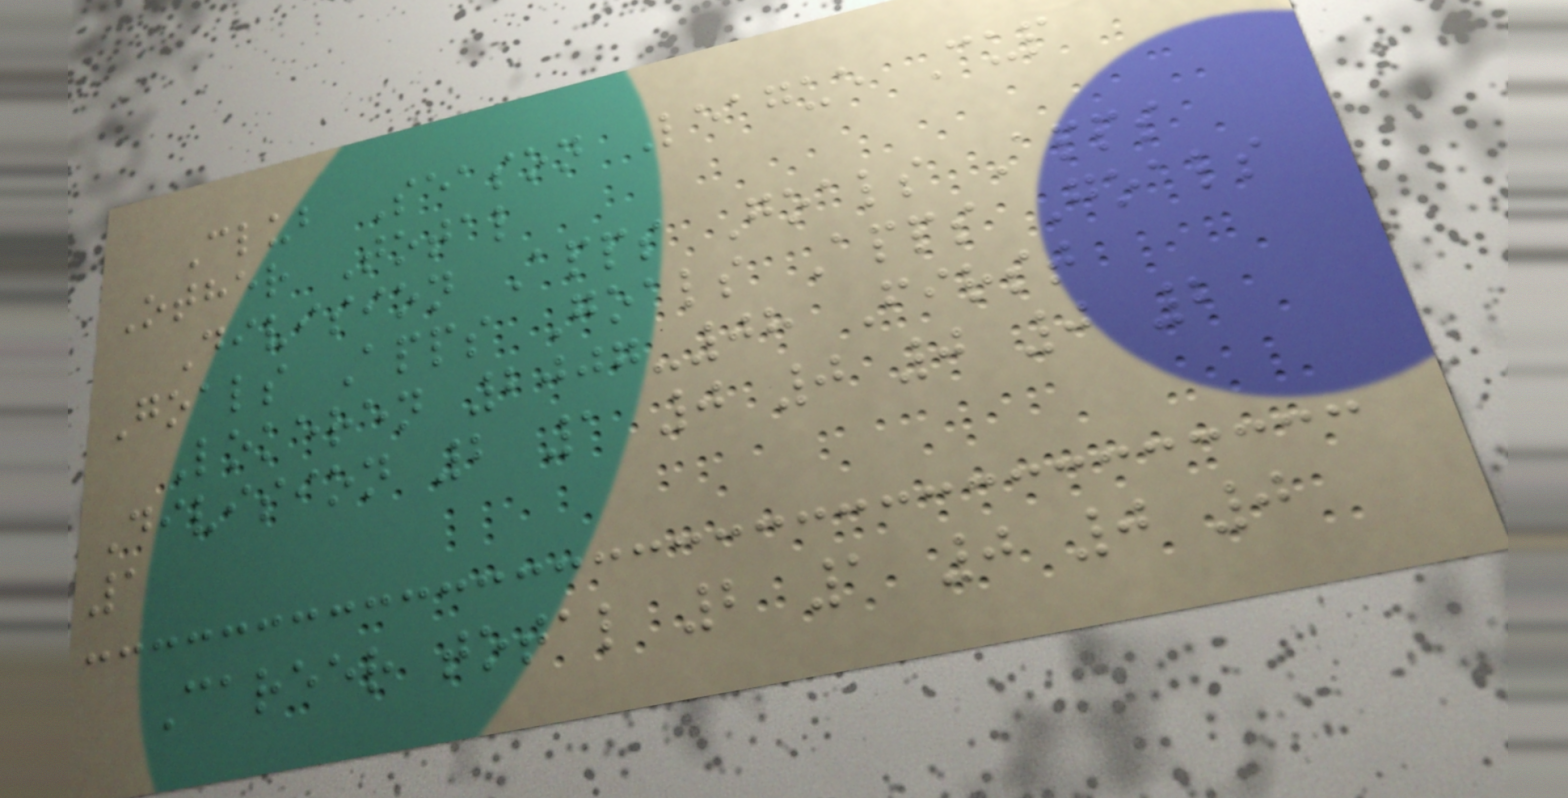Club Season League Cup
Other Total
Division Apps Goals Apps
Goals Apps Goals Apps Goals
Lokeren 2007-08 First
Division 2 1 0 0 0 0 2
1
Career total 2 1 0 0 0
